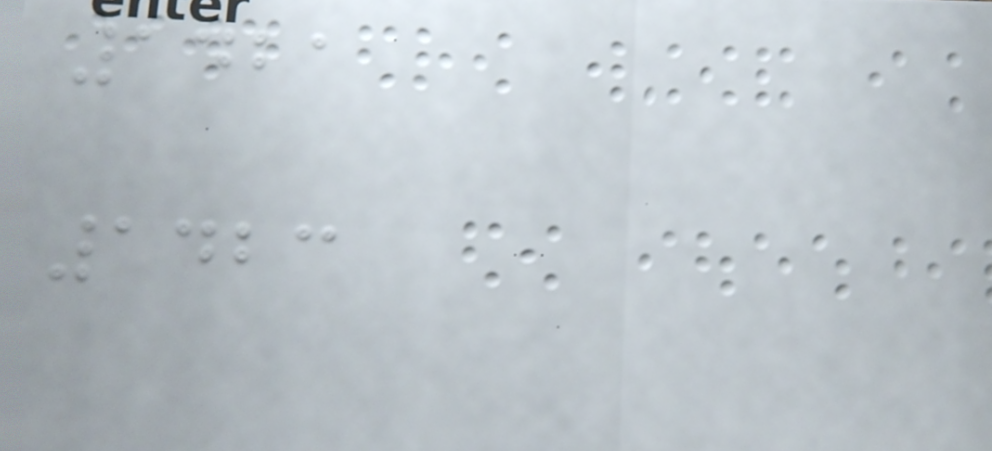1421
1423
